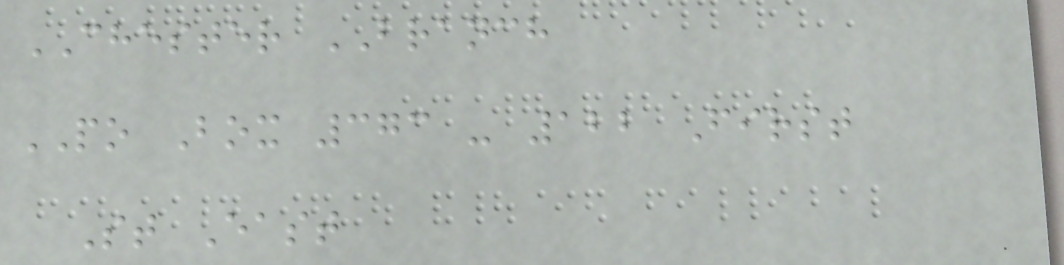CHESTER BRANCH
PO Box 373 - 122 First
St East
